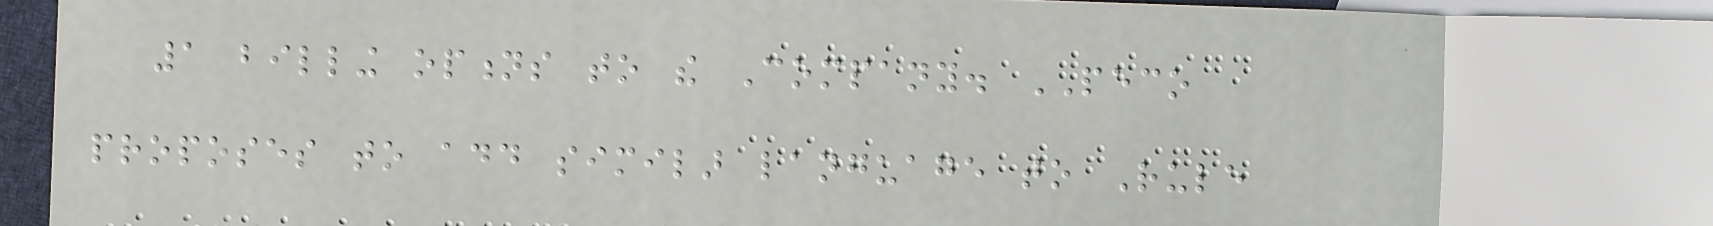1 billing options to the Company. PECO
proposes to add similar language to Rule
